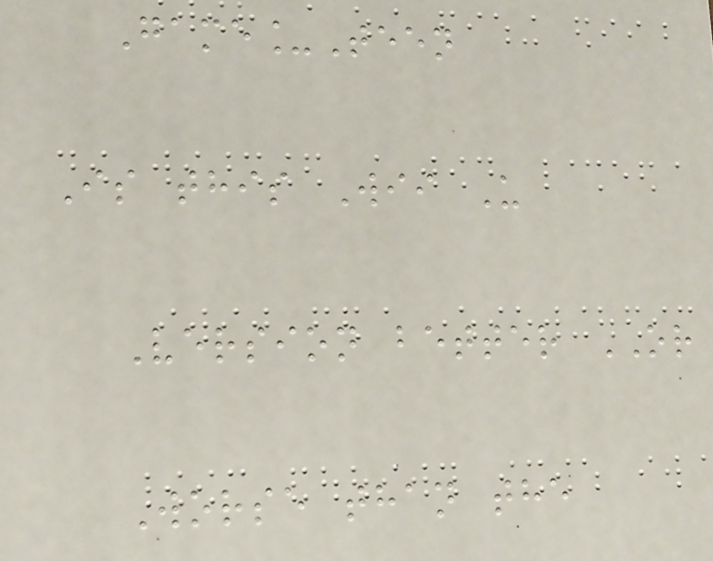Game_Teen
Is this Wii U
Version better OR
Worse than the
